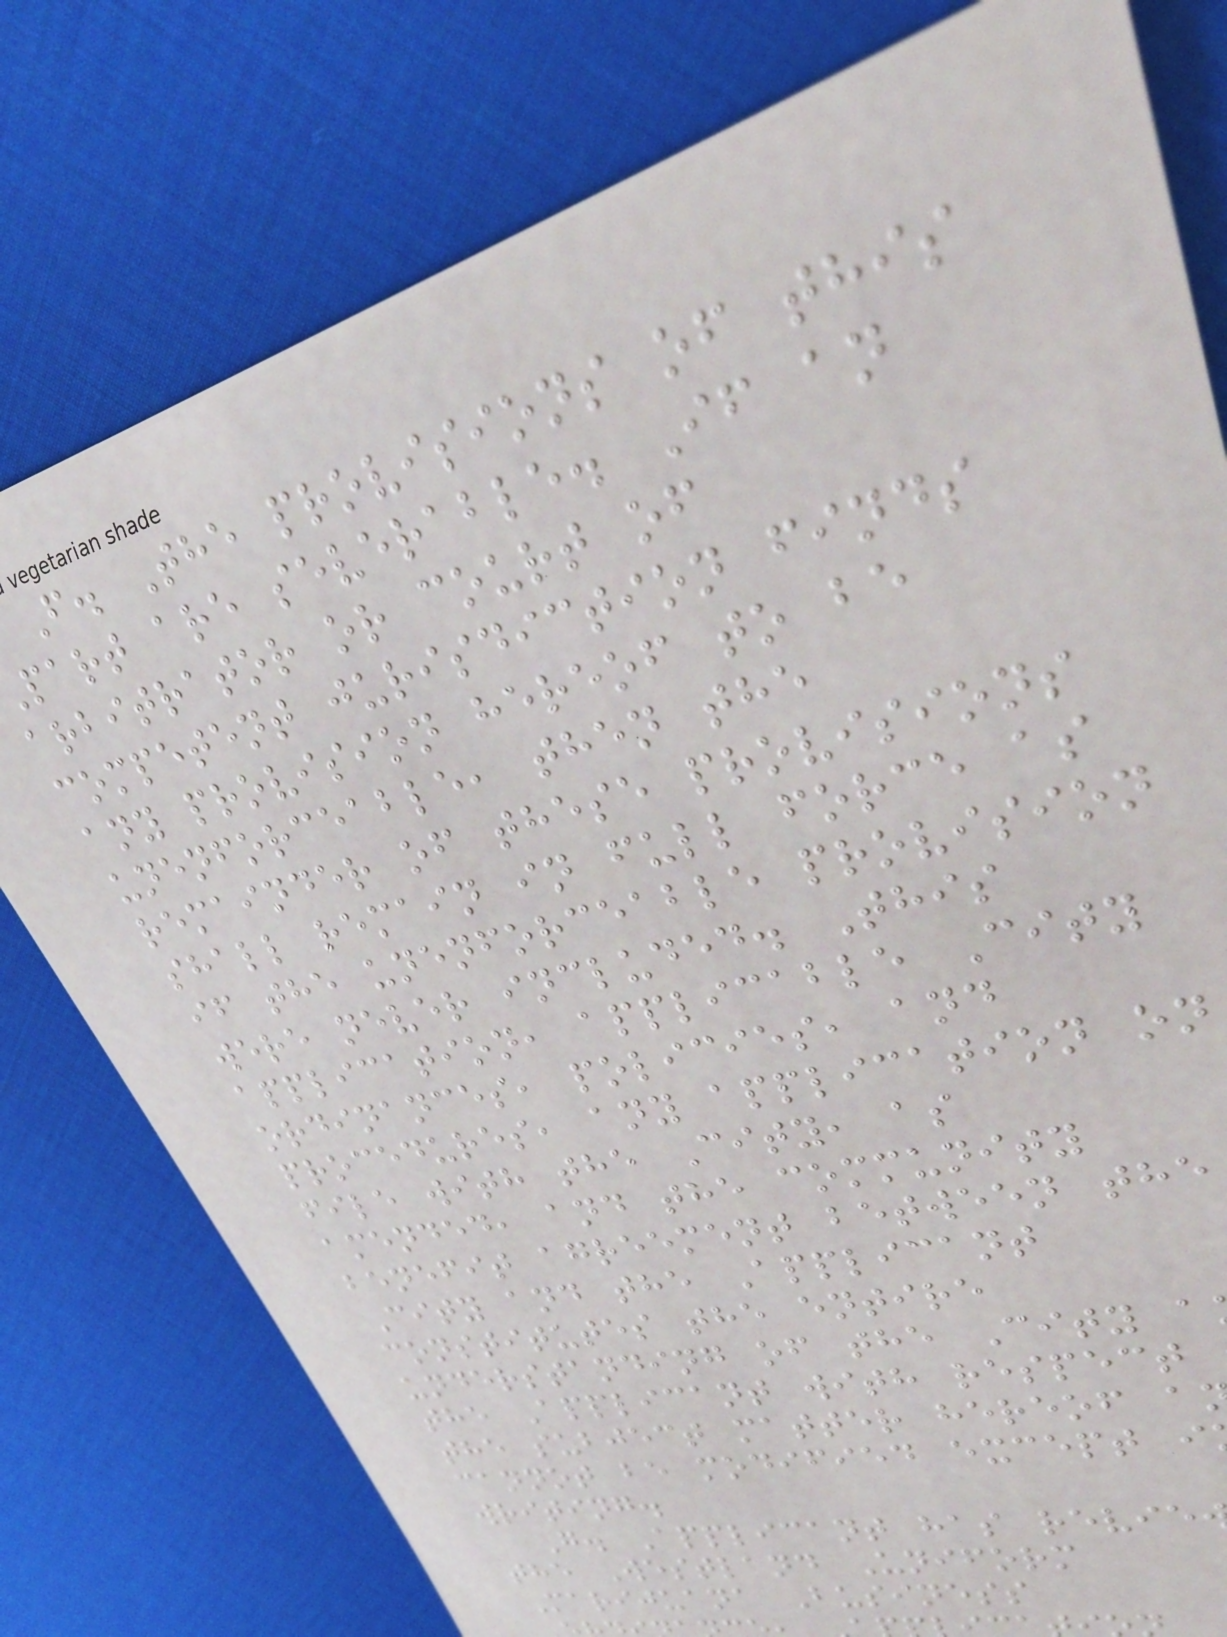F. The provisions of this
part are severable. If an
arbitrator or court of
competent jurisdiction finds
any provision hereof to be
unenforceable, then the
remainder of these provisions
shall remain in full force as
if the unenforceable provision
were never included. This
application, applicable City
ordinances, policies, and
procedures, any application on
file with the City, as
amended, and the community
benefit agreement between the
City and the Applicant
constitutes the entire
understanding of the City a
the Applicant with respect
the subject matter hereof a
cannot be modified except i
writing.
G. Applicant has revie
the Westland Uniform
Marijuana Business
